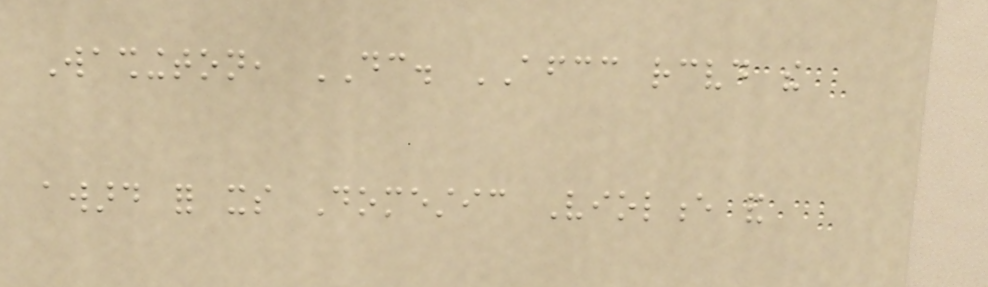Washington, DC. AFCC received the
award for its Domestic Violence and
